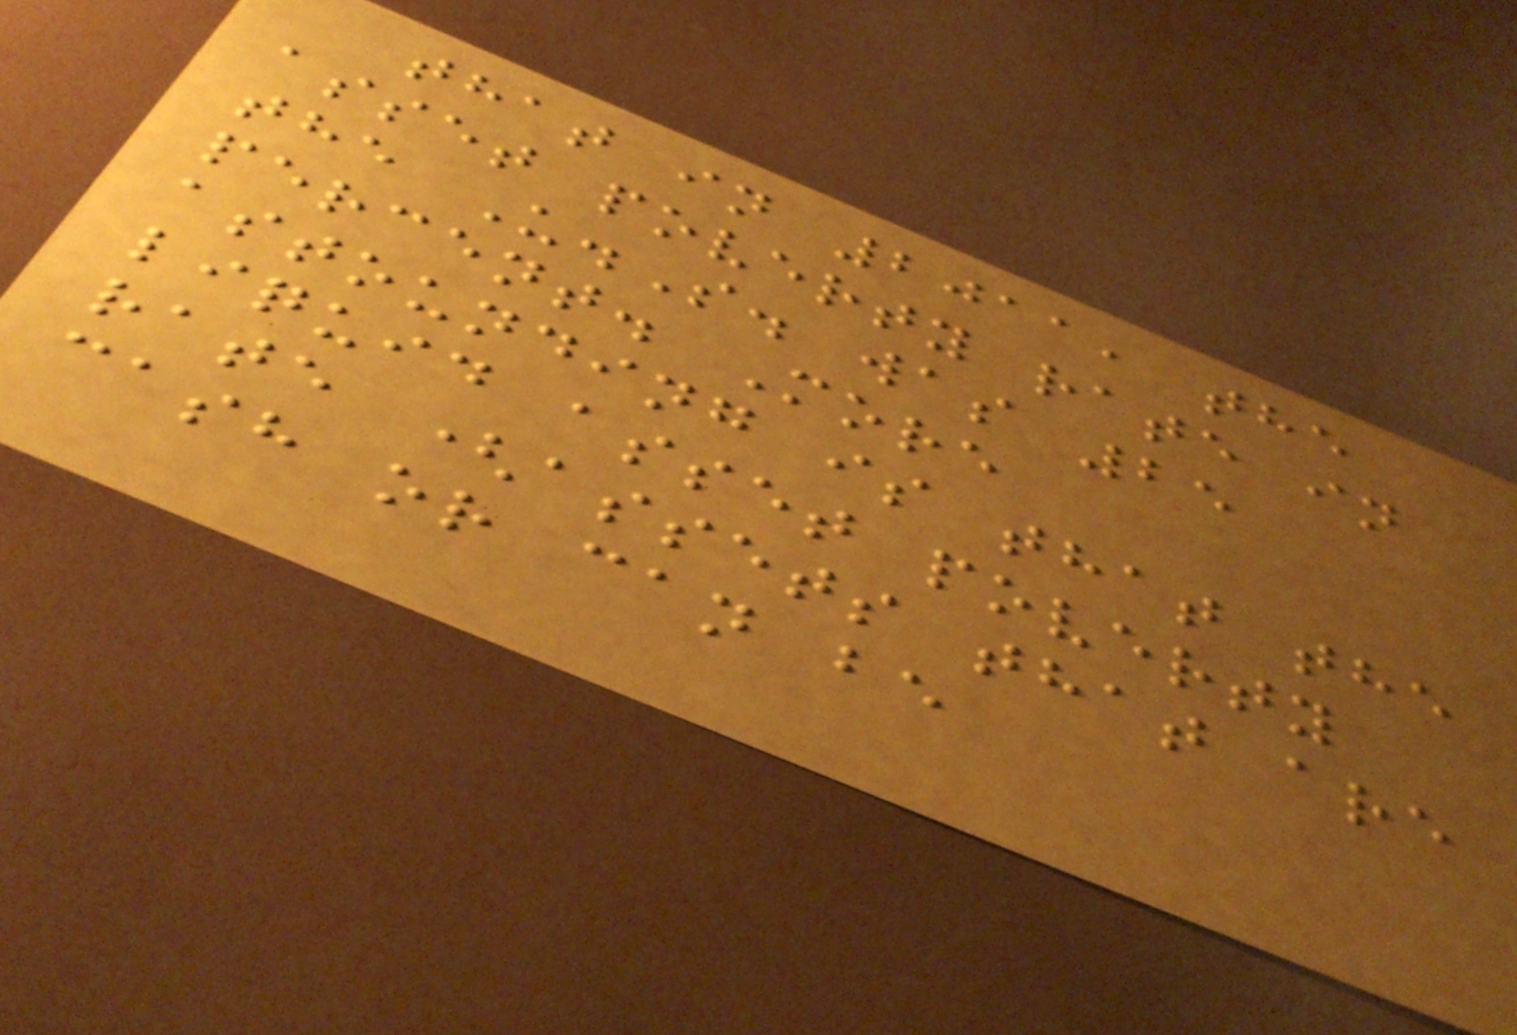that in 2011, the
asset poverty rate in
the U.S. was 25
percent. More
astounding is that the
liquid asset poverty
rate (assets that are
cash or can be
